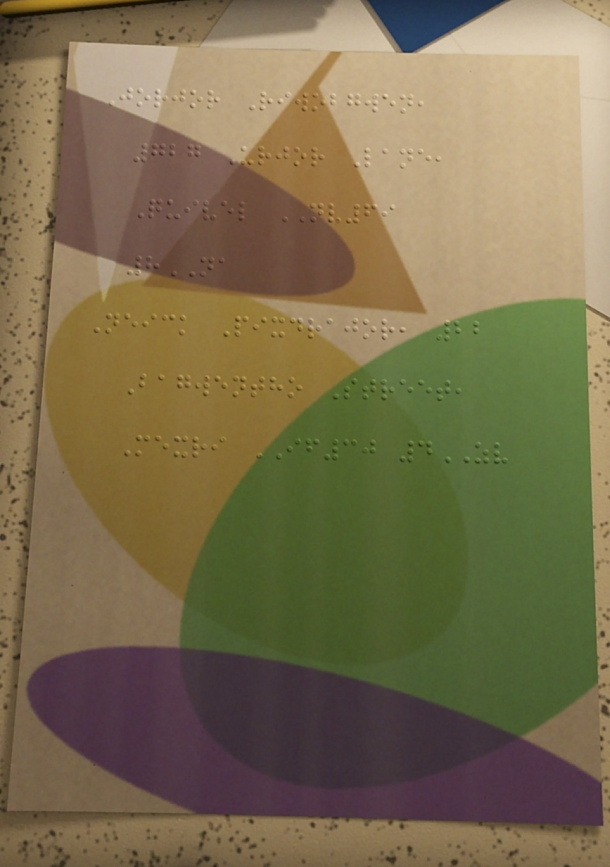Jorjor Riwobgwen,
727 Urjor Lane,
Quivel NV69
8NA
Neick Pixdrajor, 22
Bagwentho Street,
Mexri IF30 4ZV
